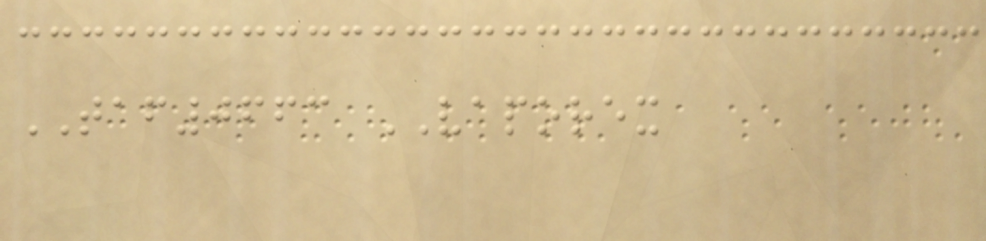TAF0663 VAPOREX
